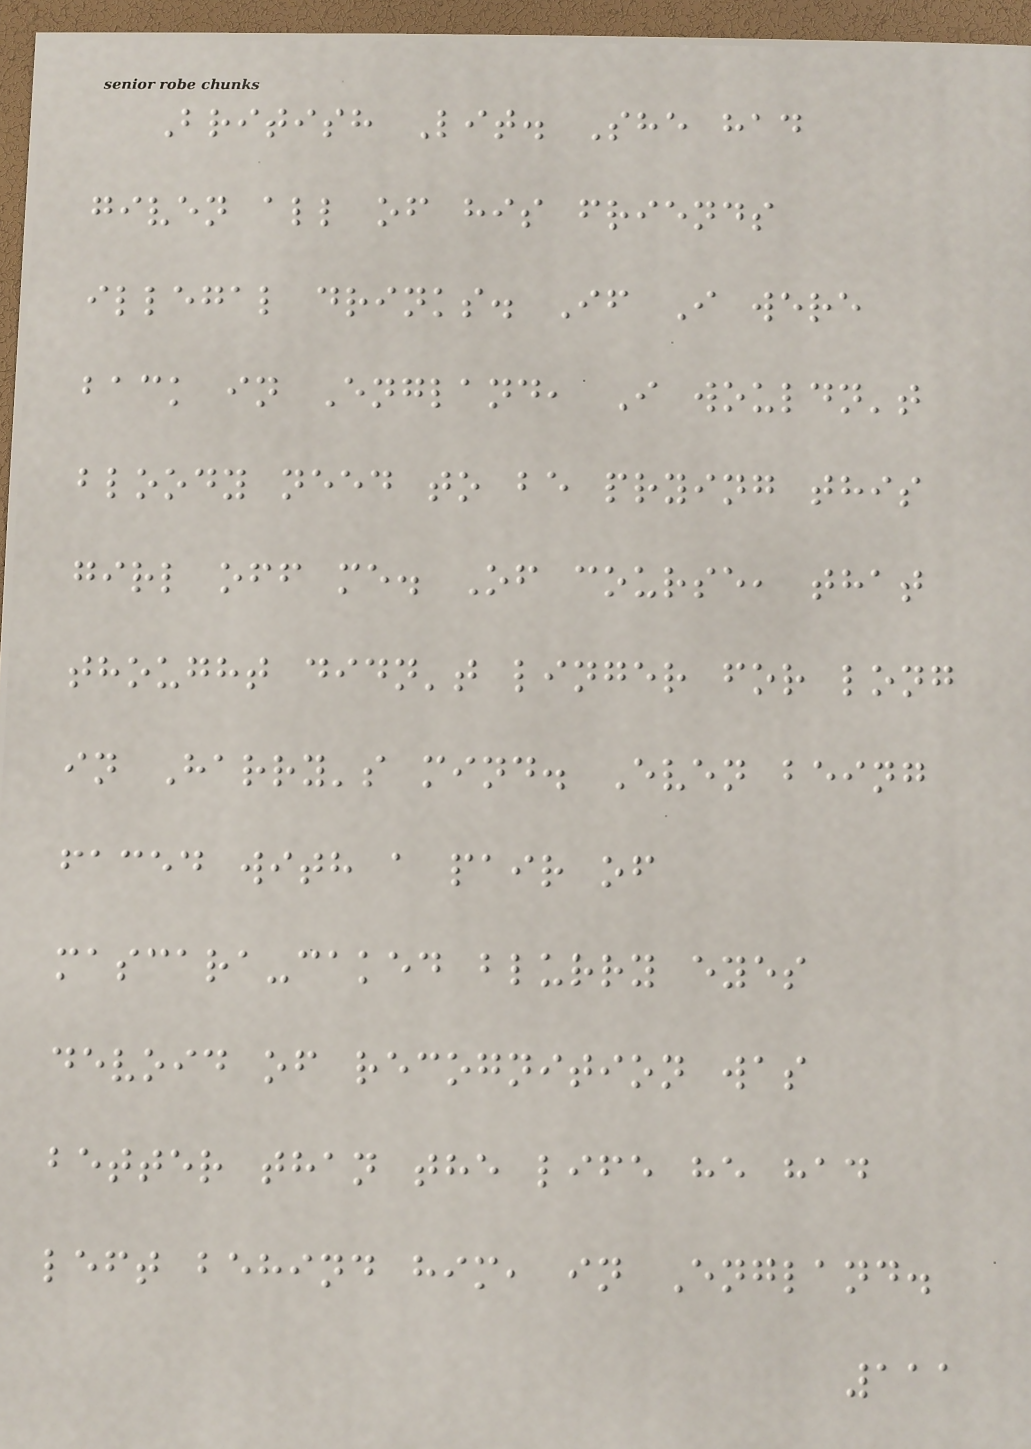British Lit. She had
given all of his friends
illegal drinks. If I were
back in England, I wouldn't
bloody need to be prying this
girl off me. Of course, that
thought didn't linger for long
in Harry's mind. Even being
faced with a pair of
mascara-caked blurry eyes
devoid of recognition was
better than the life he had
left behind him, in England.
111
